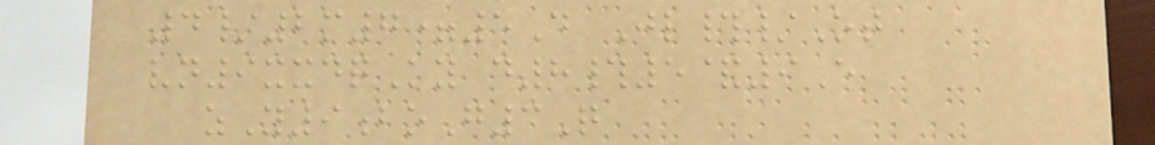4/2m7=5D Jl#/Ot
vn9xxdqKy d8#5&9E
zY9boG3Q
